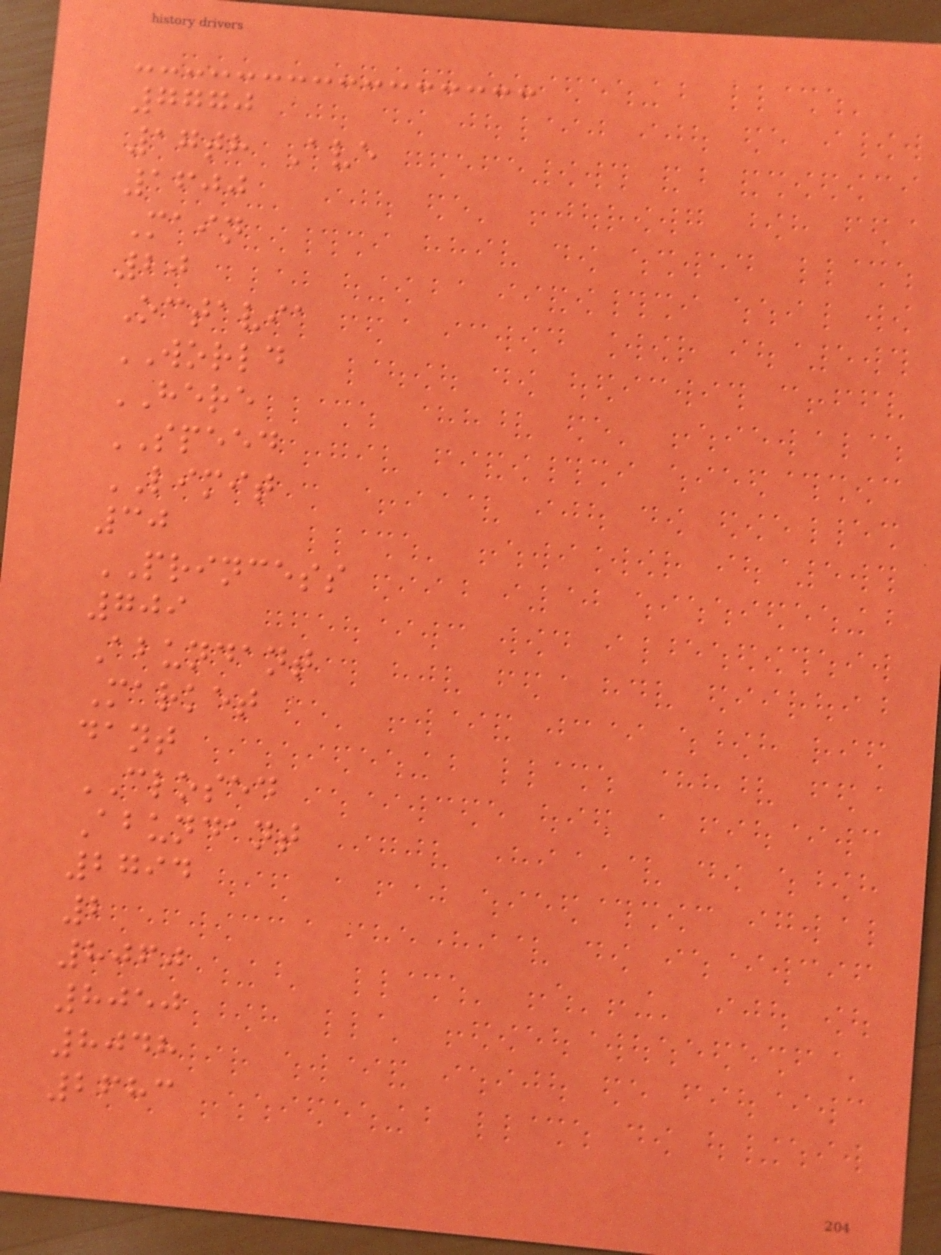7770
17th Ave
1600
Main
20
Octavia
WORLD
HERE
SPEED
LIMIT
30
PRINCESS
709
Abundant
Market
dant
CLOSED
Abundant
2794
2
8060
8050
8048
2683
